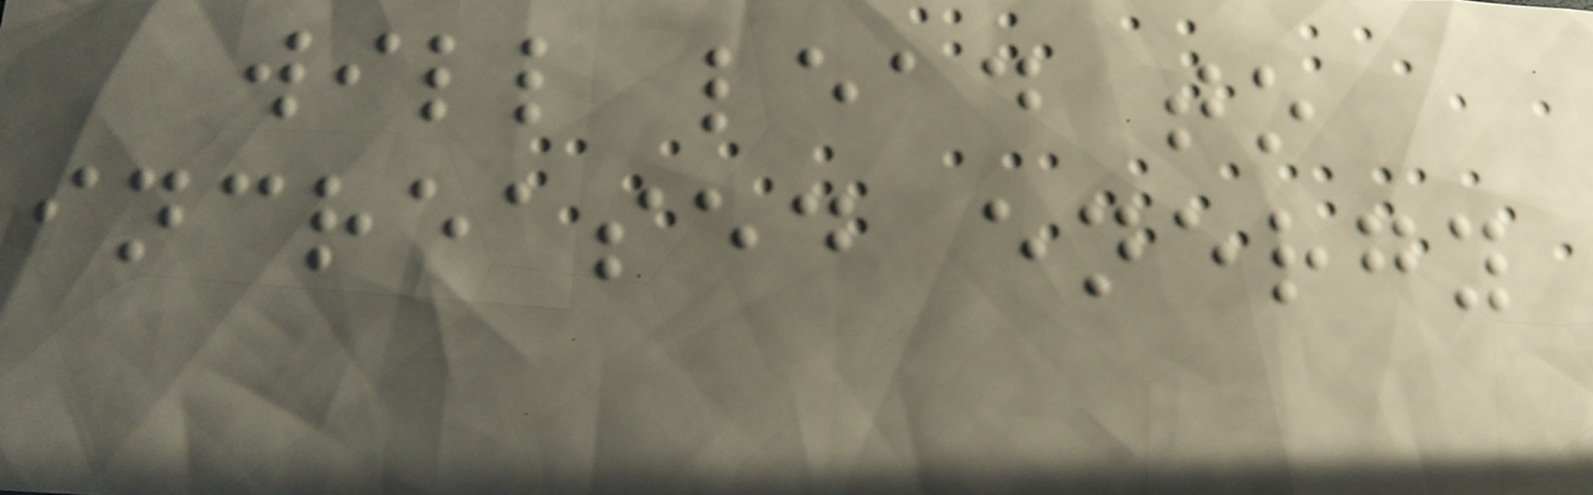will lead to
increased energy
